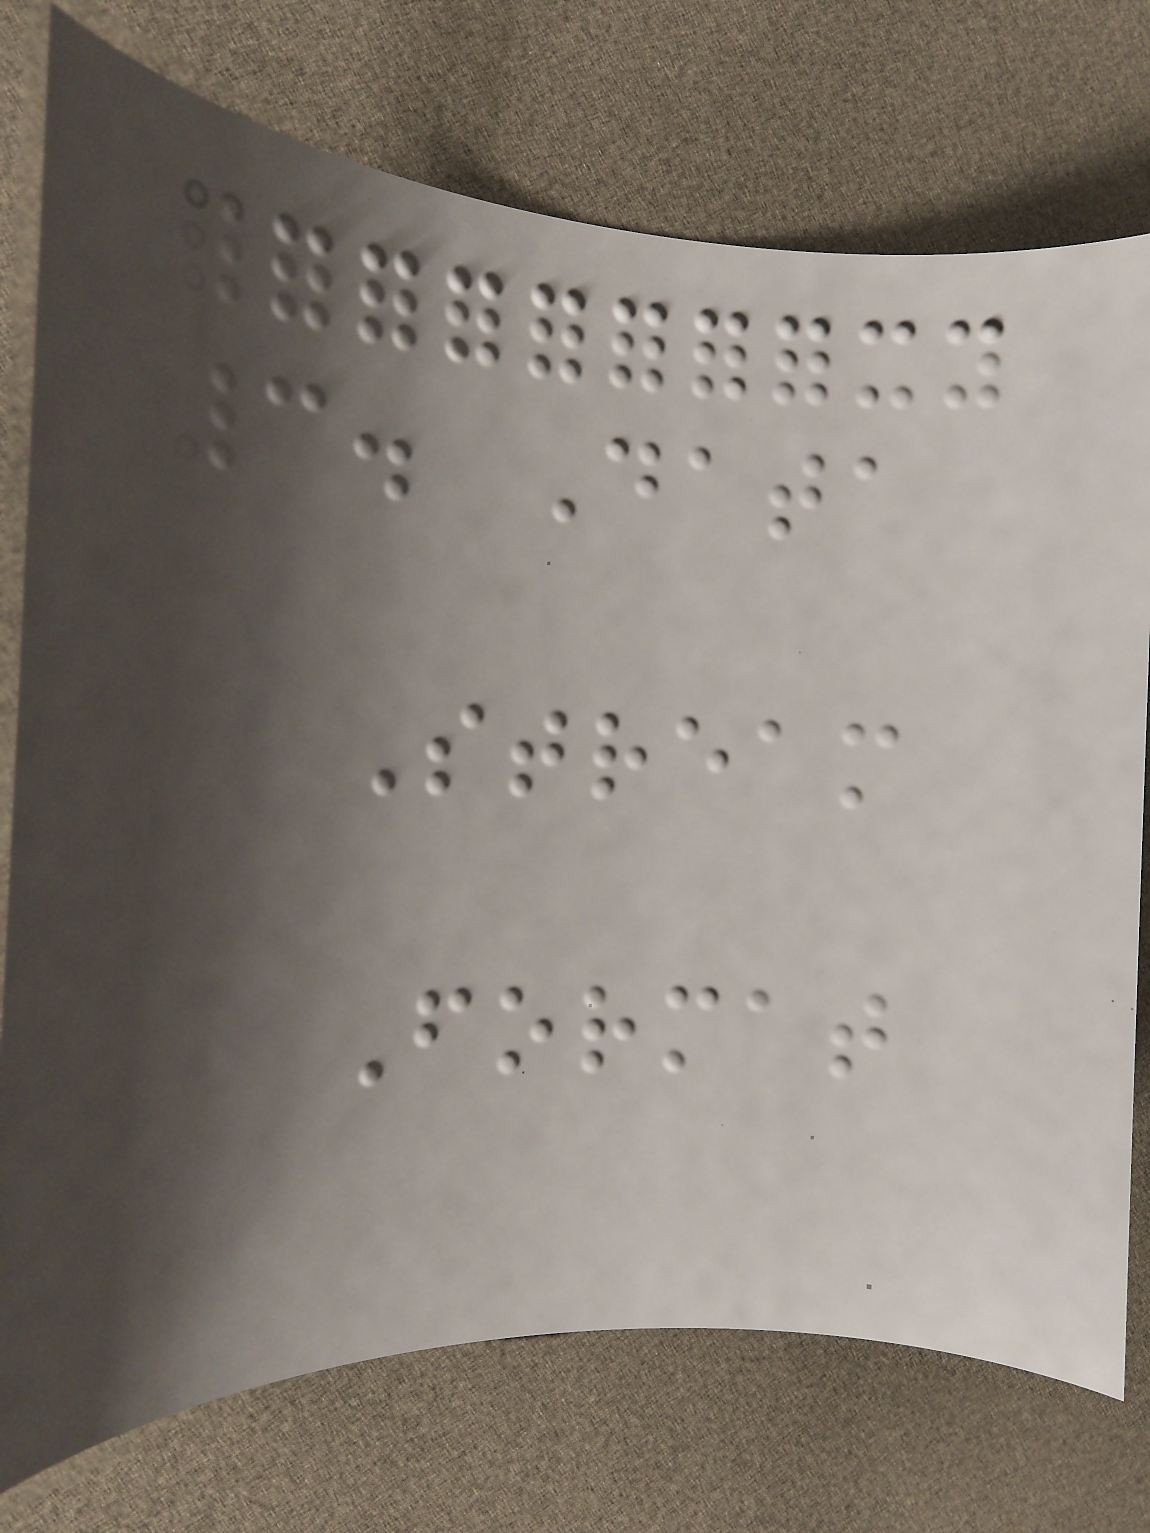3. Data
Stream
Format
